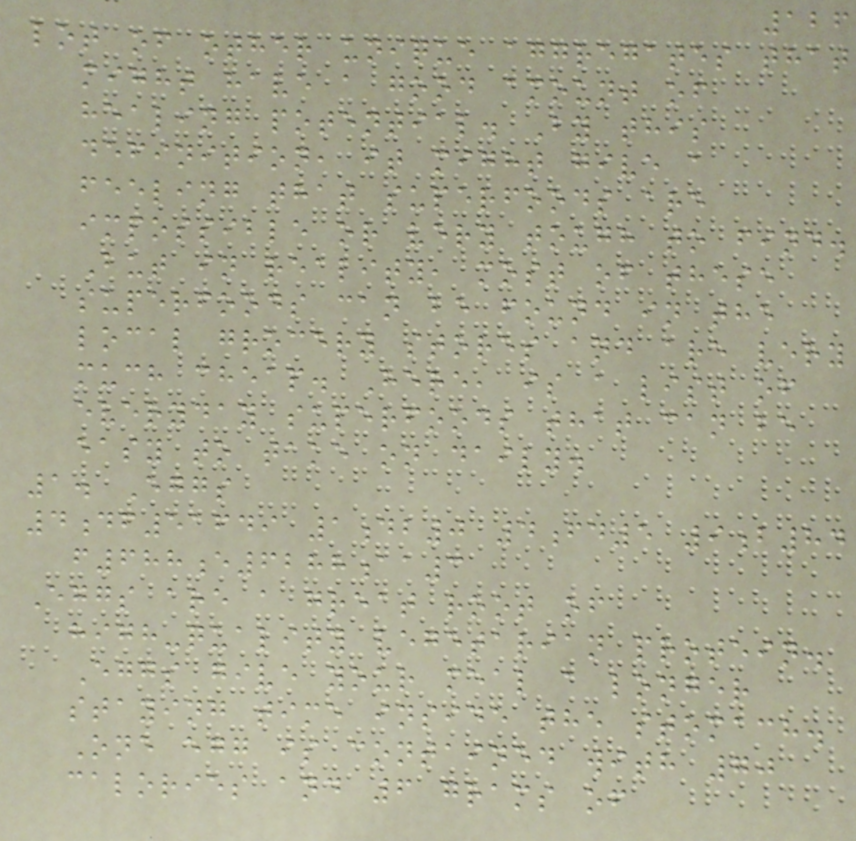126
lot of other unique aggregates that
might have a good amount of
healing potential. By this
definition, it might give a
feeling that superfoods are
impossible or very tough to find.
But in reality, most of these
superfoods can be found in the
local grocery stores and are very
much cheap. Here, is a list of
everyday superfoods that can be
easy to take on daily.
1. Eggs
4df51649 1db0 4fd5 9b84
f688e6288aa3
Eggs are a great root of
high-quality vegetarian protein.
Eggs give your meal a longer
staying time inside the stomach.
One egg is contained with 70
calories and 6 grams of
